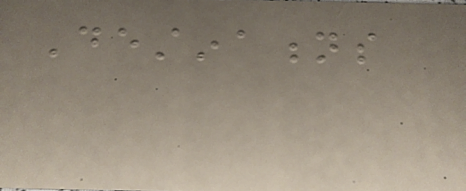Destinations
